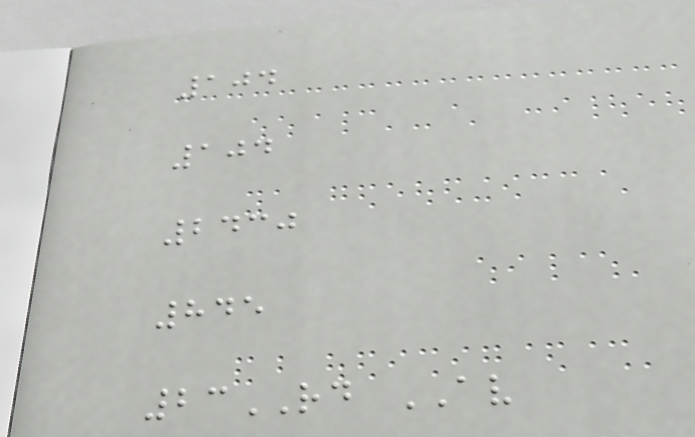104
104
2430
845
23RD AV
